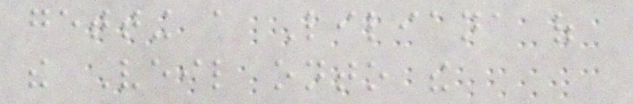getting a Liliana of
the Veil onto the
